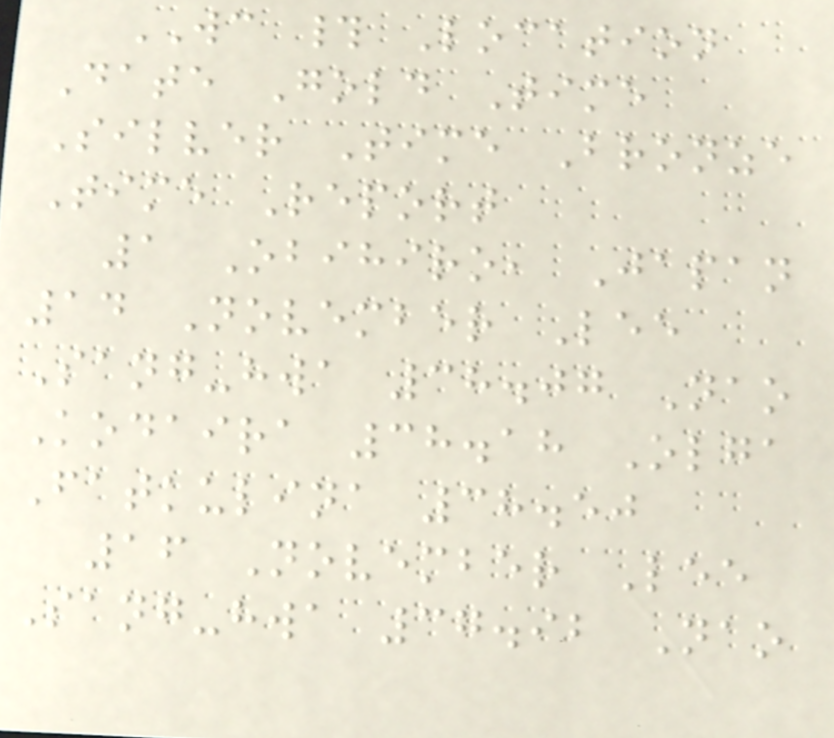WC # Location
Date Gold Time
Silver Time Bronze
Time Report
1 Obihiro, Japan
14 November Lee
Sang-hwa 38.07 Nao
Kodaira 38.18 Olga
Fatkulina 38.50
16 November Lee
Sang-hwa 37.92 Nao
